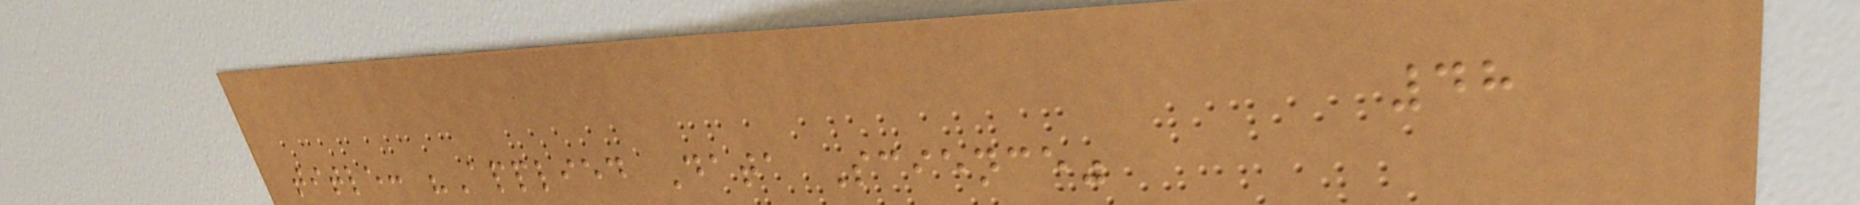48
title: "Applied Data Science"
